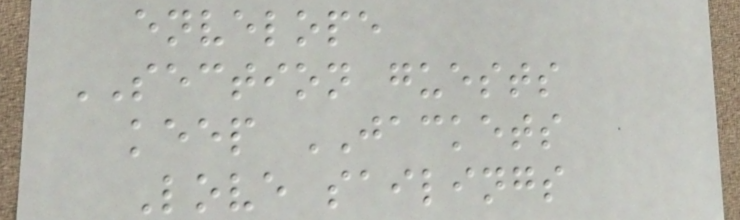envelope
SECTION guests
keep JACKETS
Love sailings
